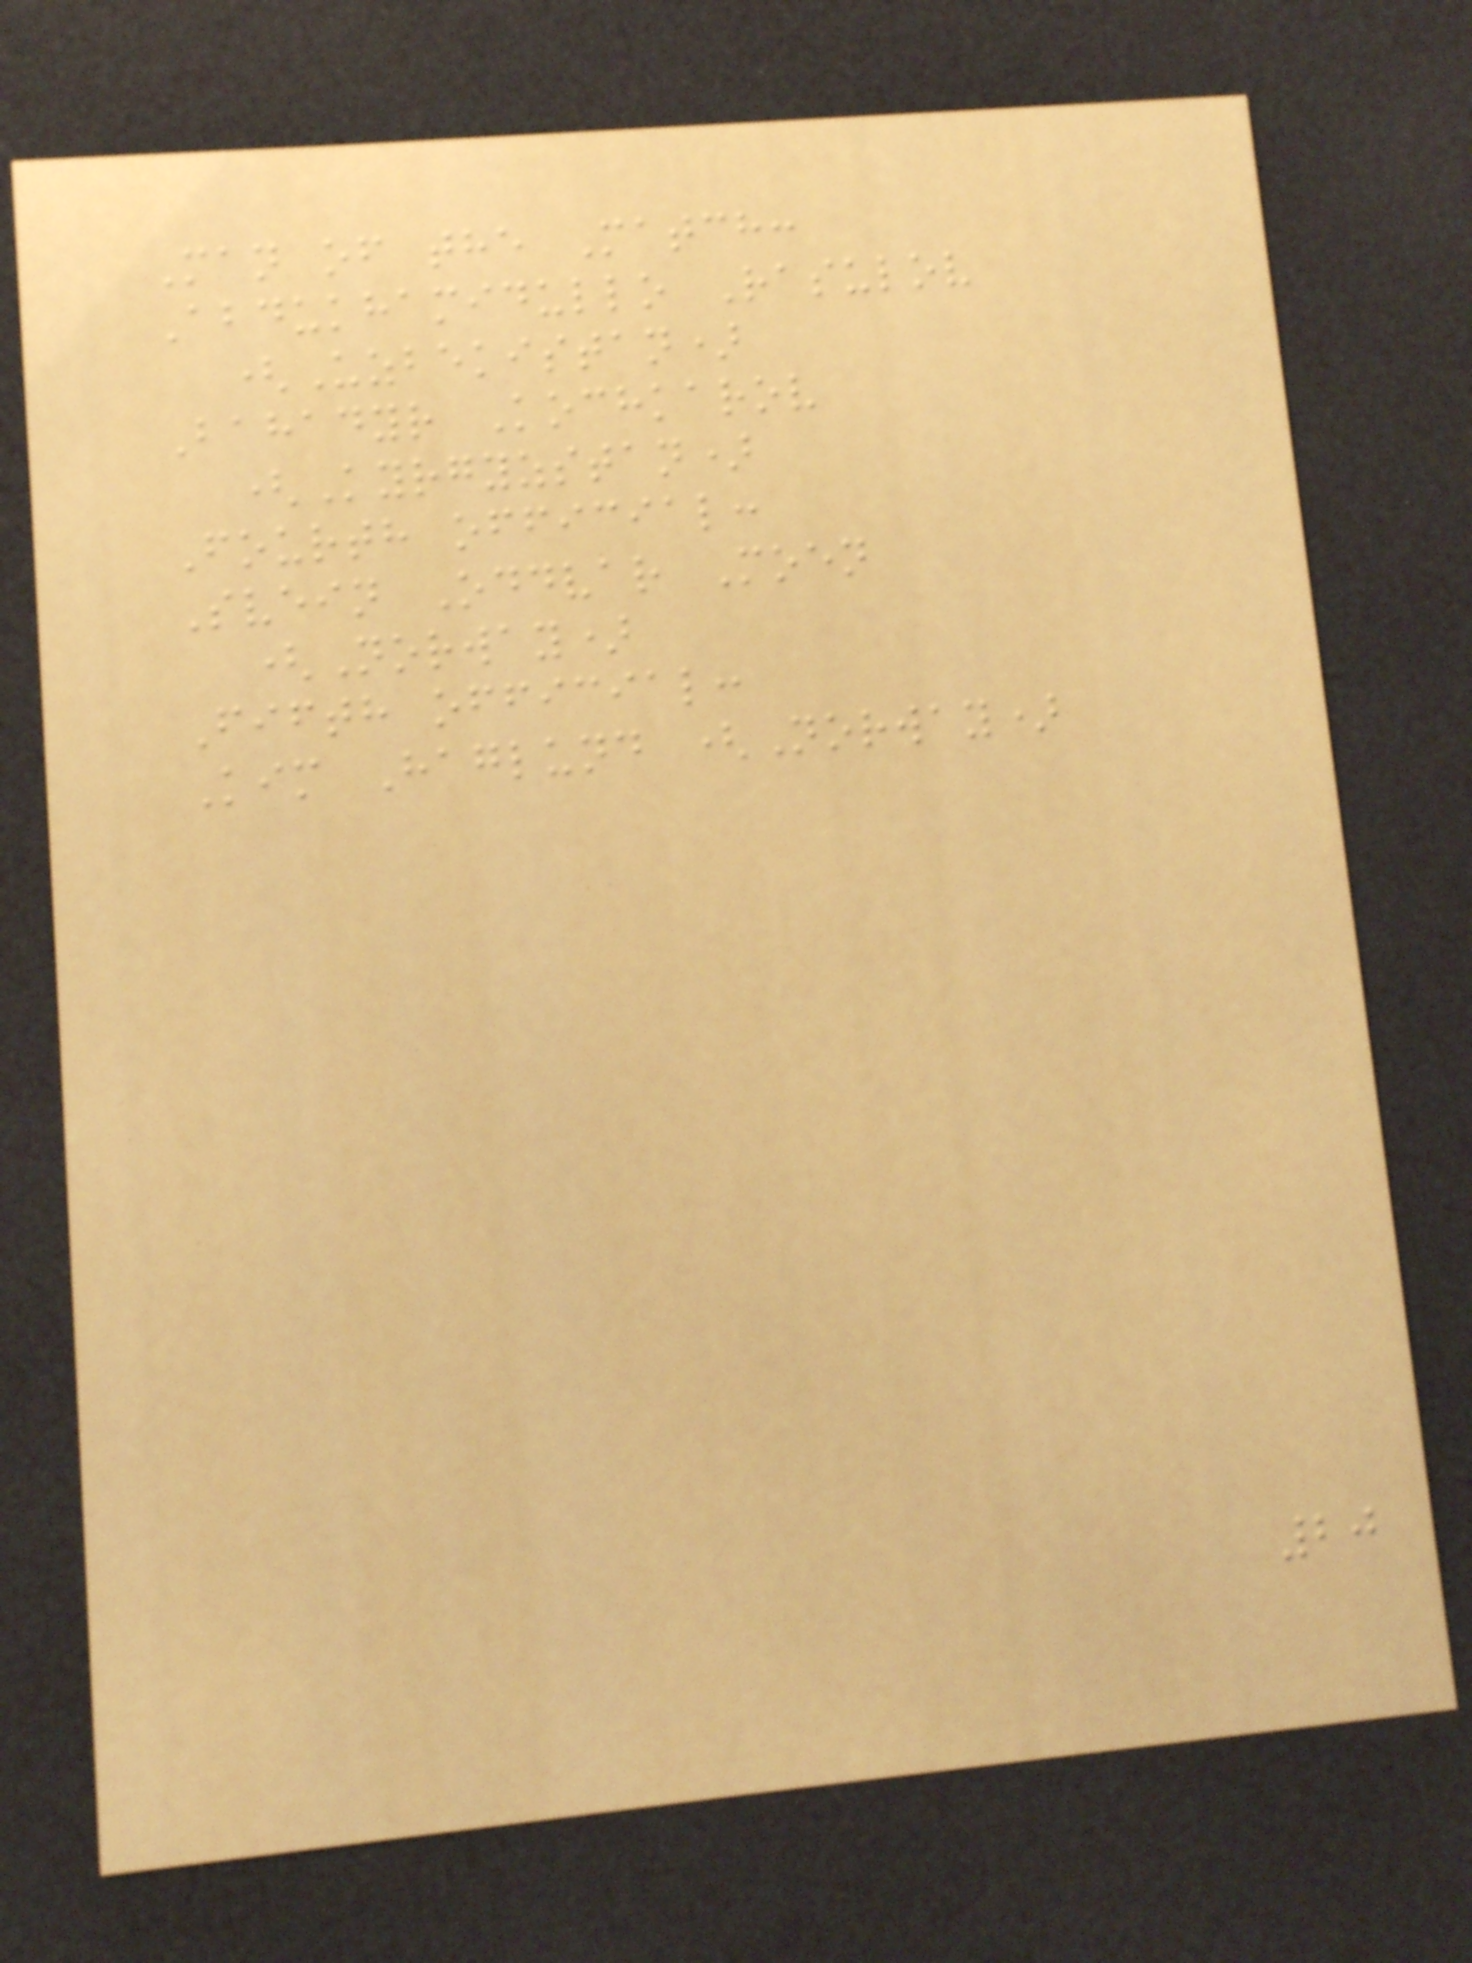Man of the Match:
Abdukhamidullo Rasulov
(Uzbekistan)
Bahadyr Kochkarov
(Kyrgyzstan)
Fourth official:
Svein Oddvar Moen
(Norway)
Fifth official:
Kim Haglund (Norway)
20
